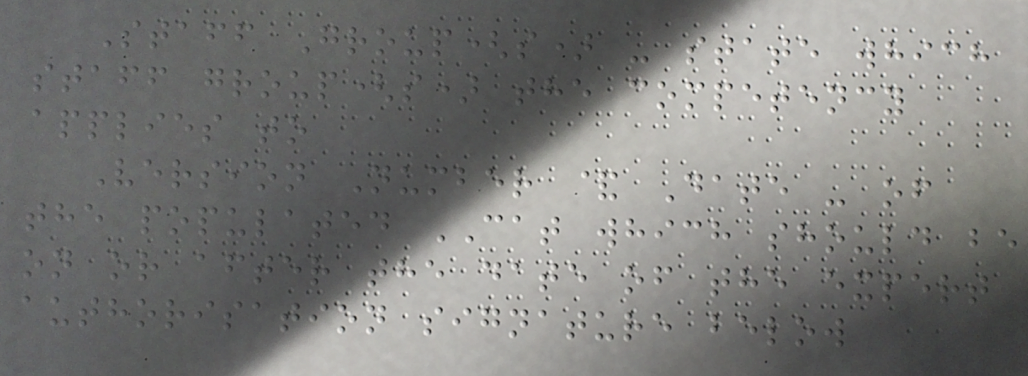Staff Group(s) - state which
staff group(s) the competency
applies to
Version Number & Date - of
the populated CAT which should be
on or after the date of the expert
authorisation signature below
